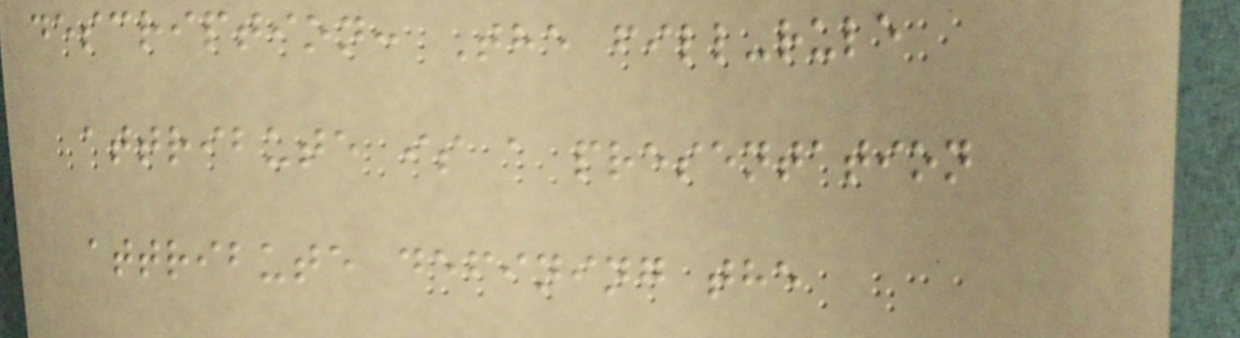description: The fill-rule
attribute is a presentation
attribute defining the
